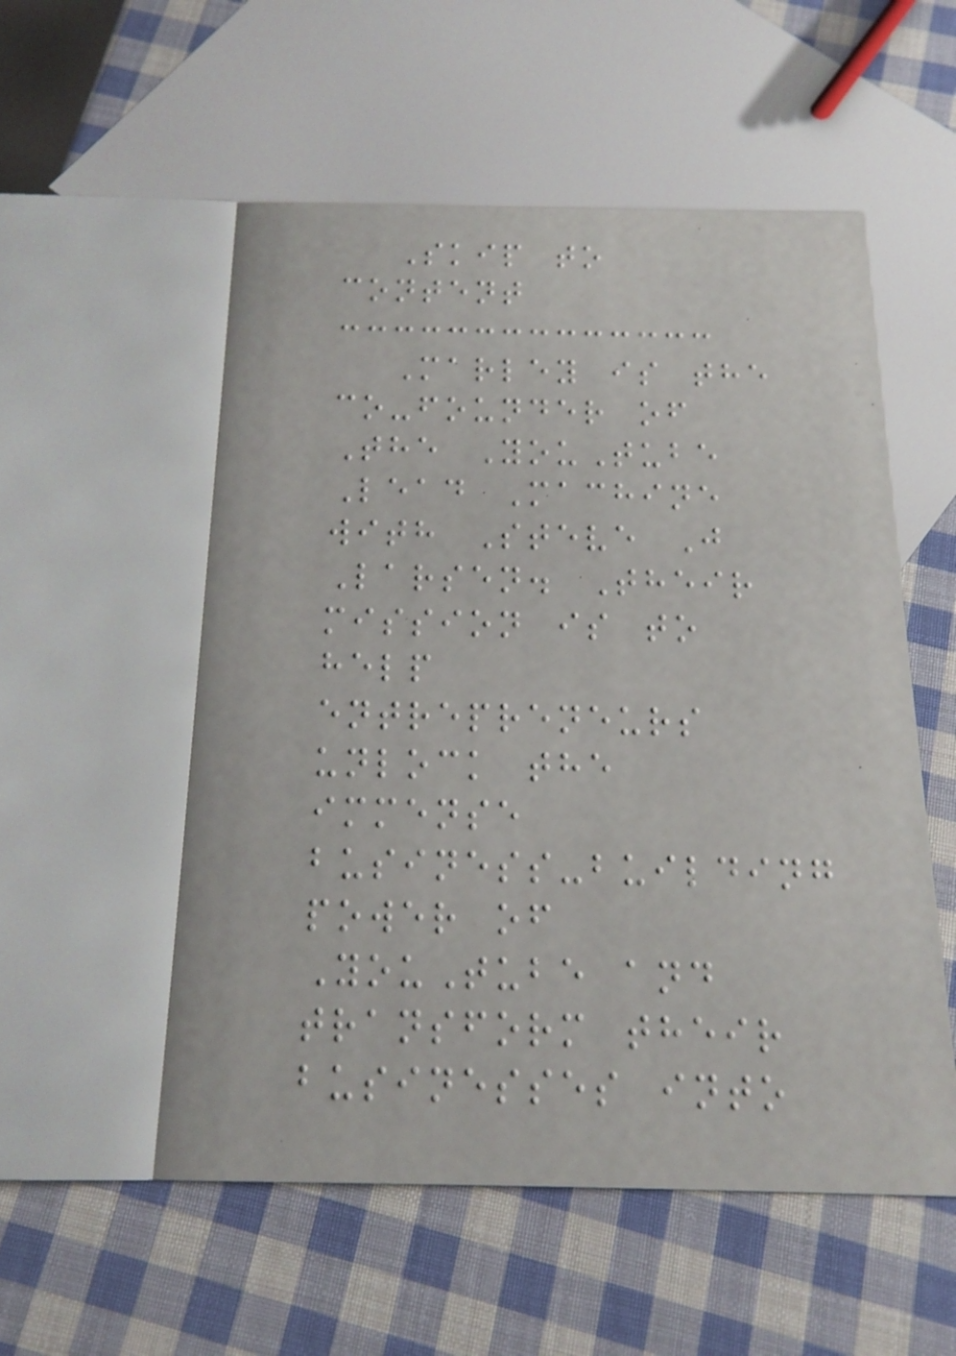Skip to
content
Marley is the
co-founder of
The YouTube
Lead Machine
with Steve J
Larsen. Their
mission is to
help
entrepreneurs
unlock the
immense
business-building
power of
YouTube and
transform their
businesses into
